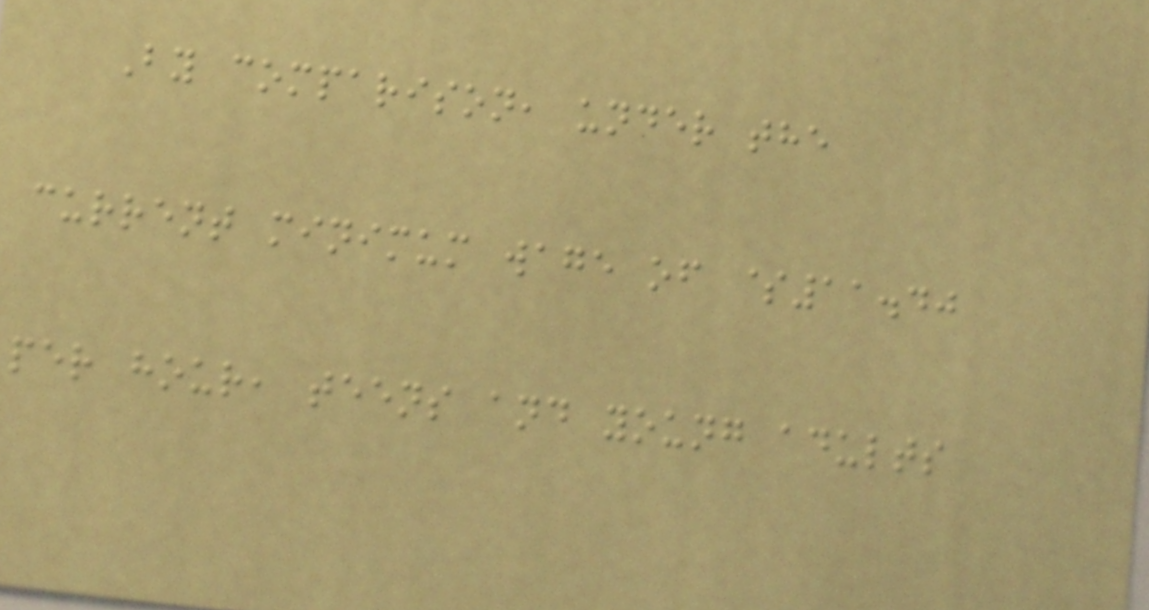By comparison, under the
current minimum wage of $11.40
per hour, teens and young adults
